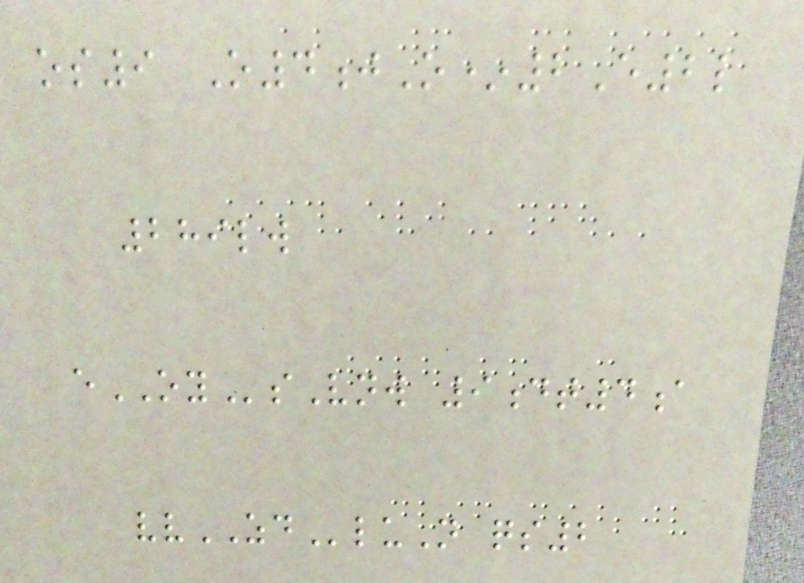os9 O4jO*2E2l
289lw
eOYsVnw 9dt4a
vvZDluN qs2
